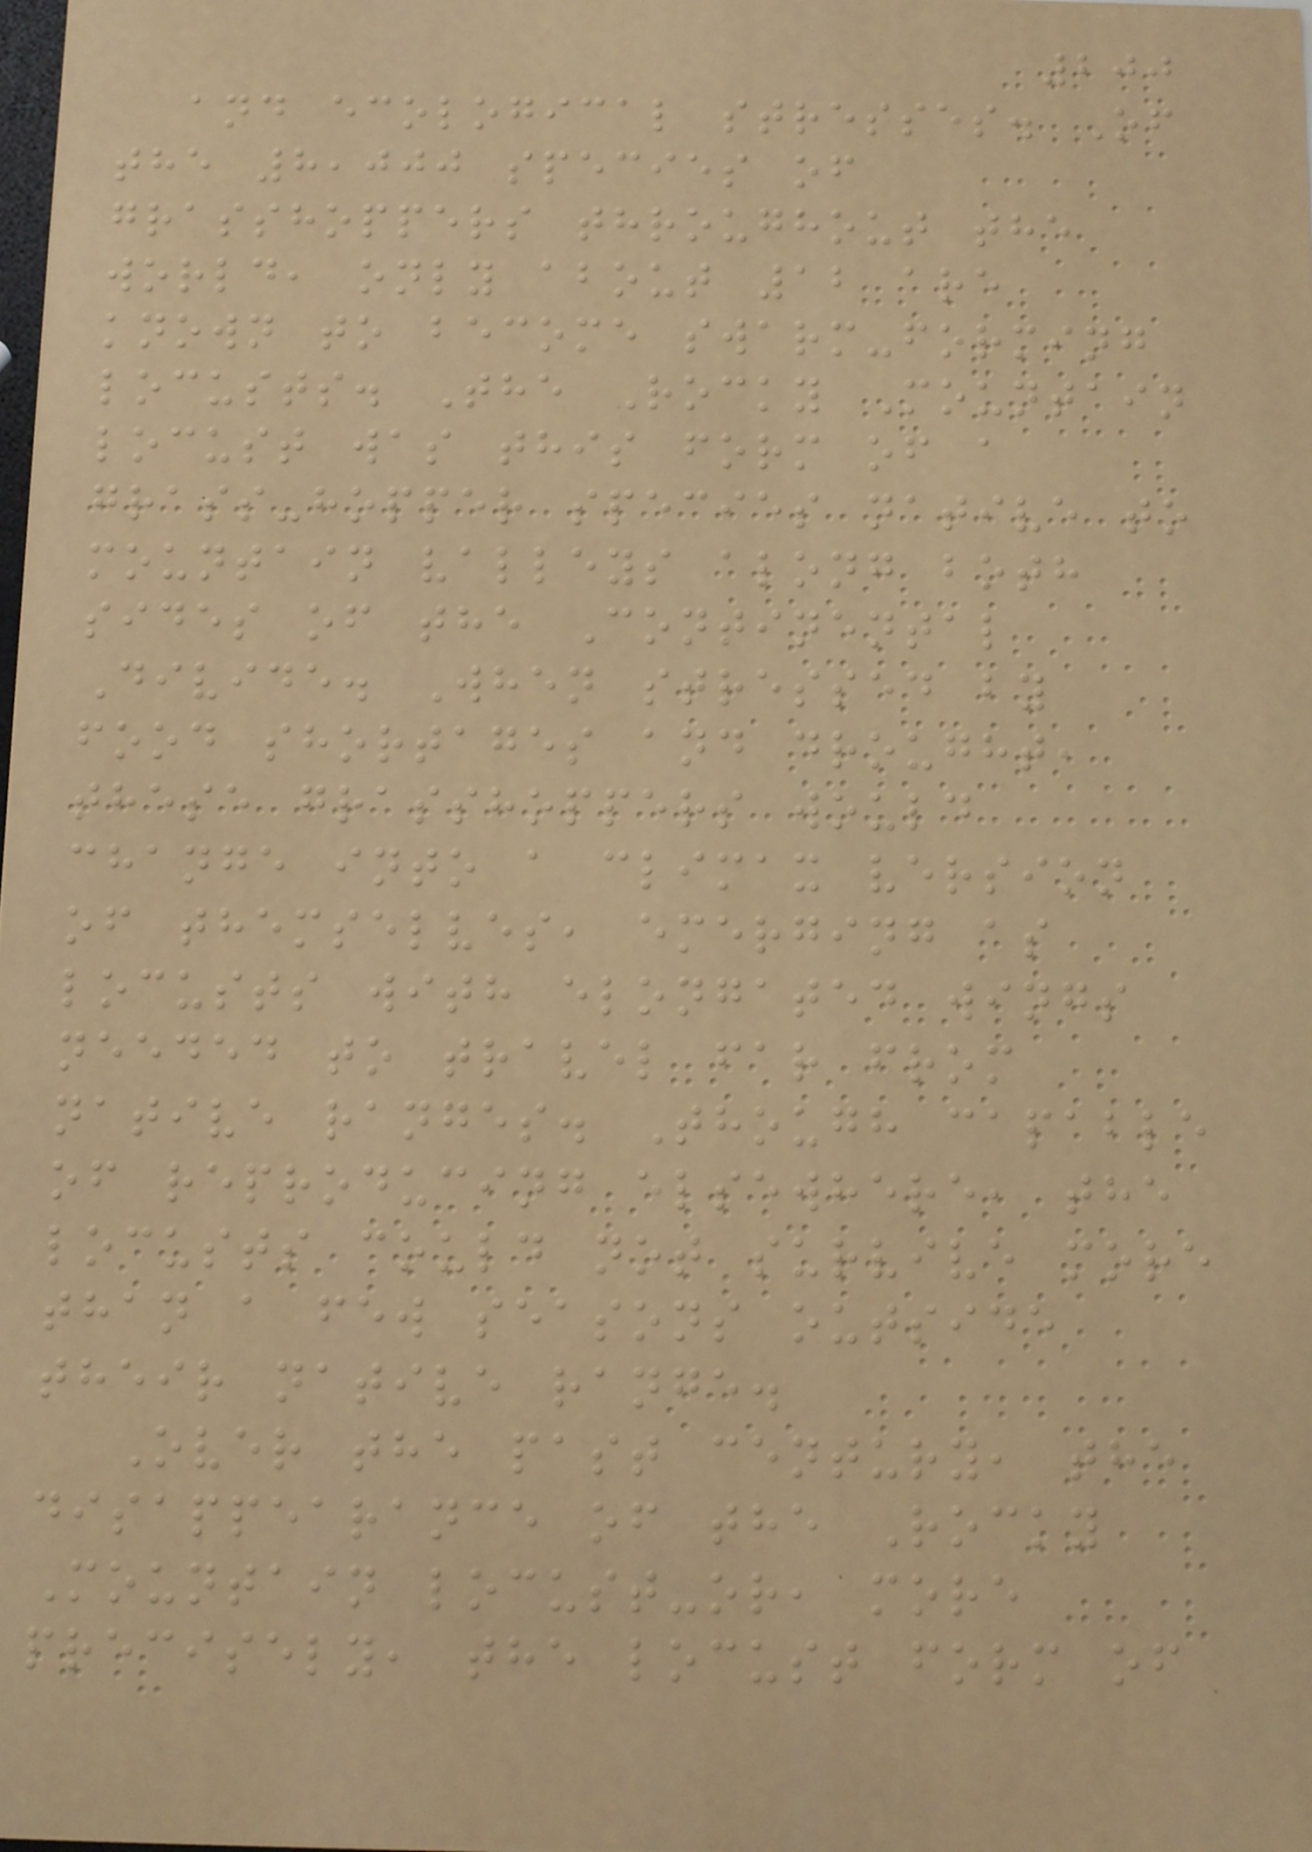200
and ecological stresses. Of
the 8,000 species of
grasshoppers throughout the
world, only about 12 are
known to become swarm-forming
locusts. The Rocky Mountain
locust was this form of a
grass-hopper species native to
mountain valleys along both
sides of the Continental
Divide. When stressed by
food shortages and drought,
these grasshoppers would
change into a climax version
of themselves, emerging as
locusts with elongated wings
needed to travel far from
native ranges. Though capable
of reproducing elsewhere, the
locusts could not survive more
than a few seasons outside
their native range.
Over the past century, the
disappearance of the Rocky
Mountain locust-or, more
precisely, the locust form of
